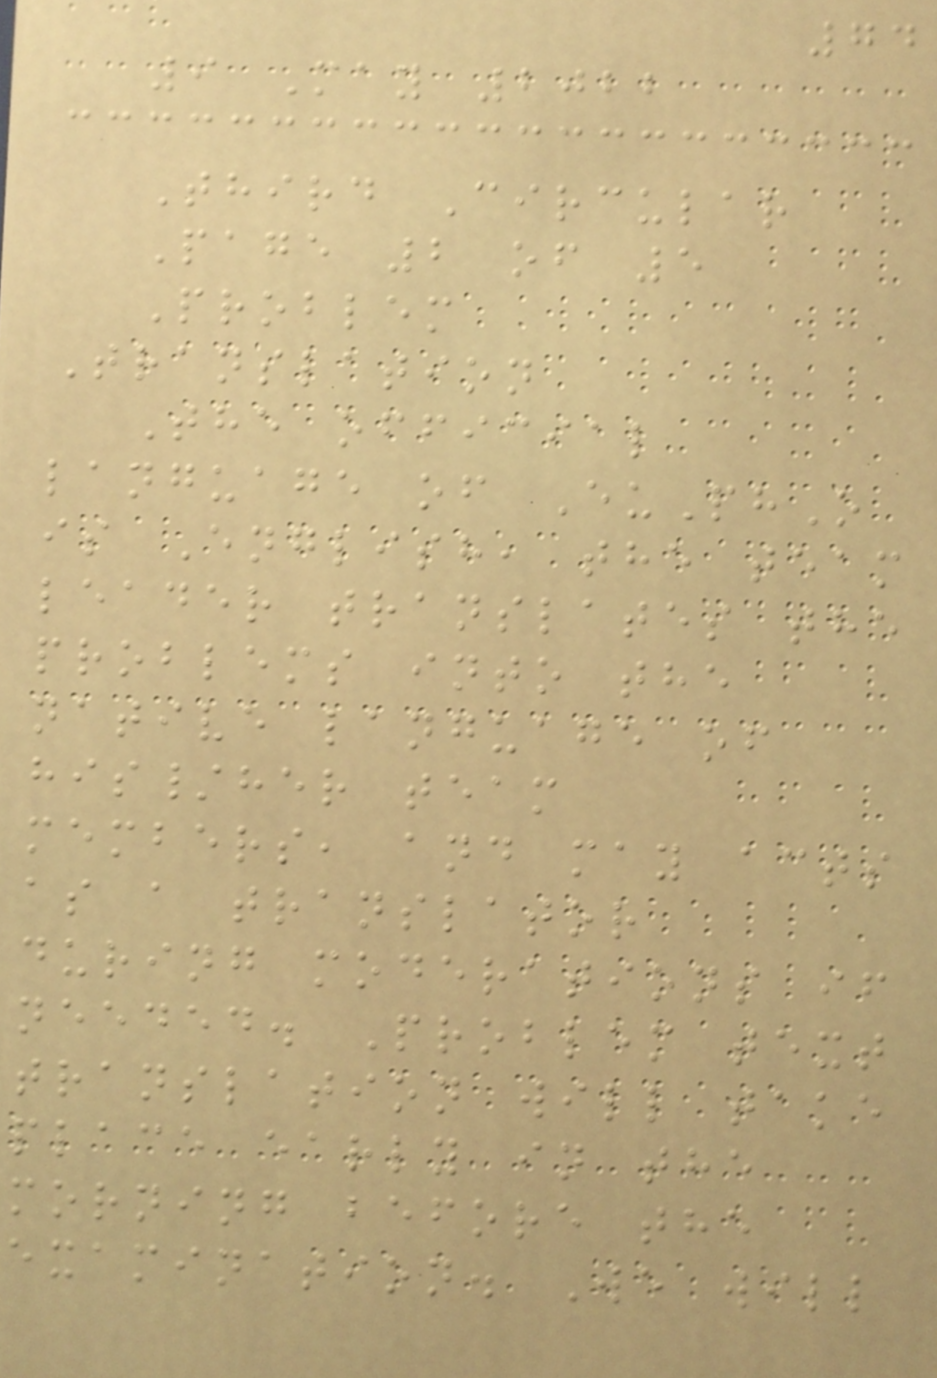74
9 May 2022
Third Circular
Page 2 of 5
Problem
Translation
The official
language of EuPhO
is English, the team
leader translates the
problems into the
native language of
his/her team
members, and may acts
as a translator
during moderations if
needed. Problem text
translation will take
place early in the
morning before the
examination. We will
